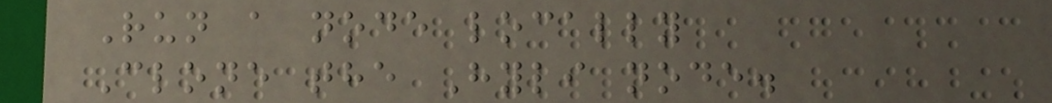Run a node locally
Clone the Hyli node.
